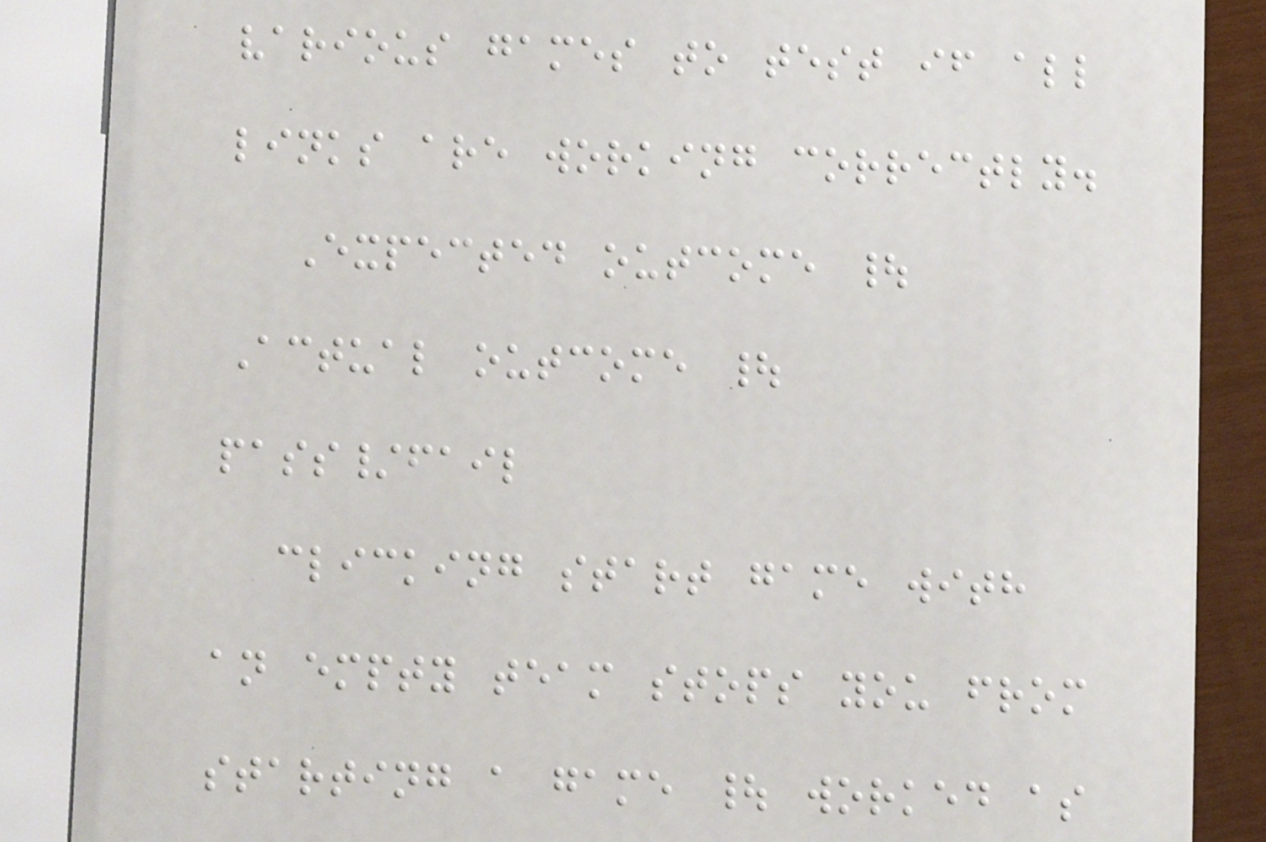various games to test if all
links are working correctly.
Expected outcome |
Actual outcome |
pass/fail
clicking start game with
an empty team stops you from
starting a game | worked as
